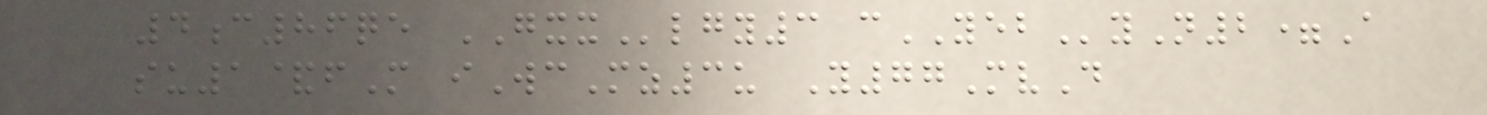4c86qe GXXlgy3 cYEByN2=A
su1&fM iWcMz3u Y77MvD
